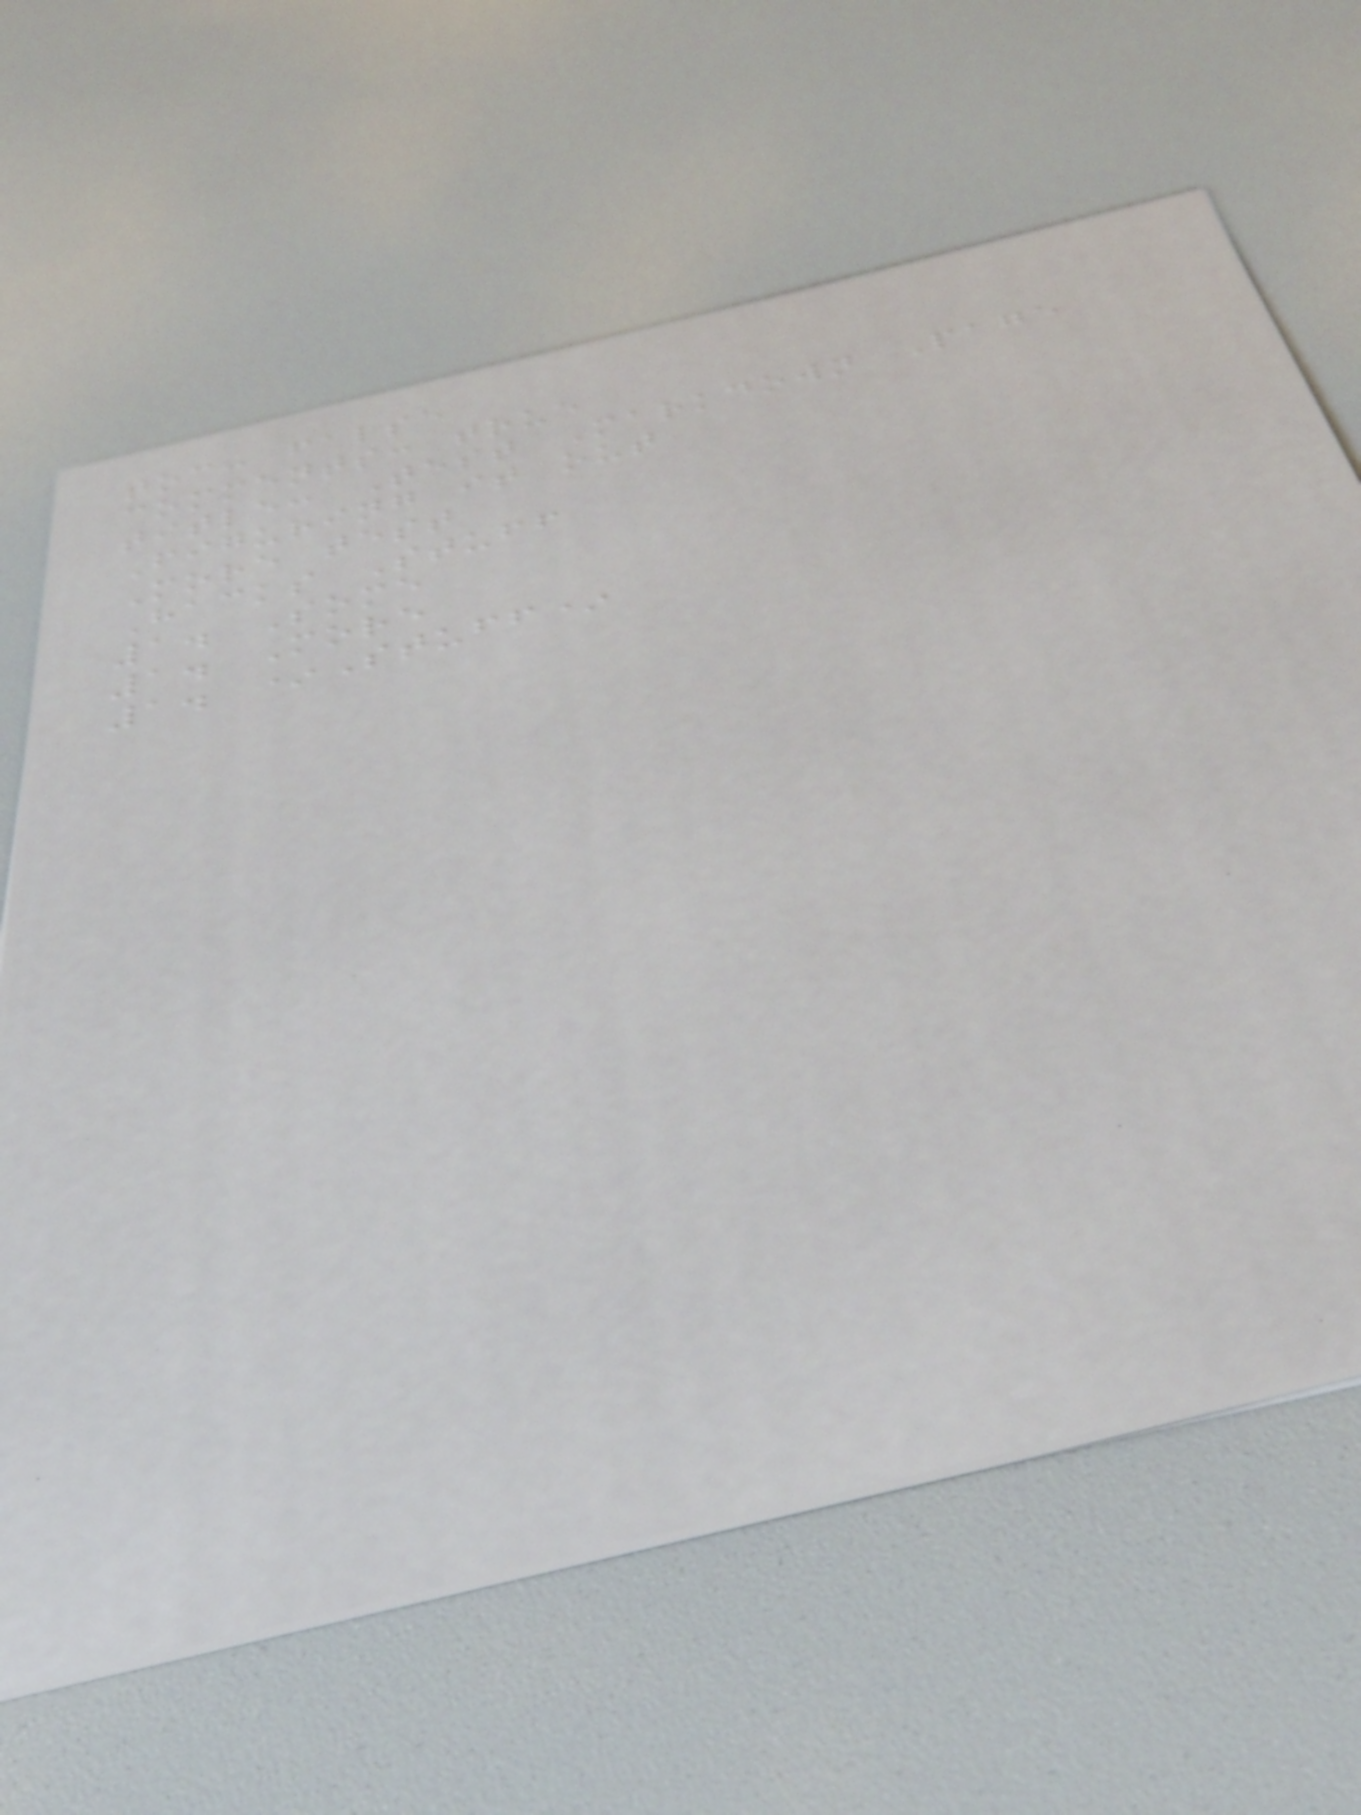toc: false
comments: true
title: Test Markdown Page
Figuring it out
More test
Hacks Stuff
1. Some
1. More
1. *Stuff*
